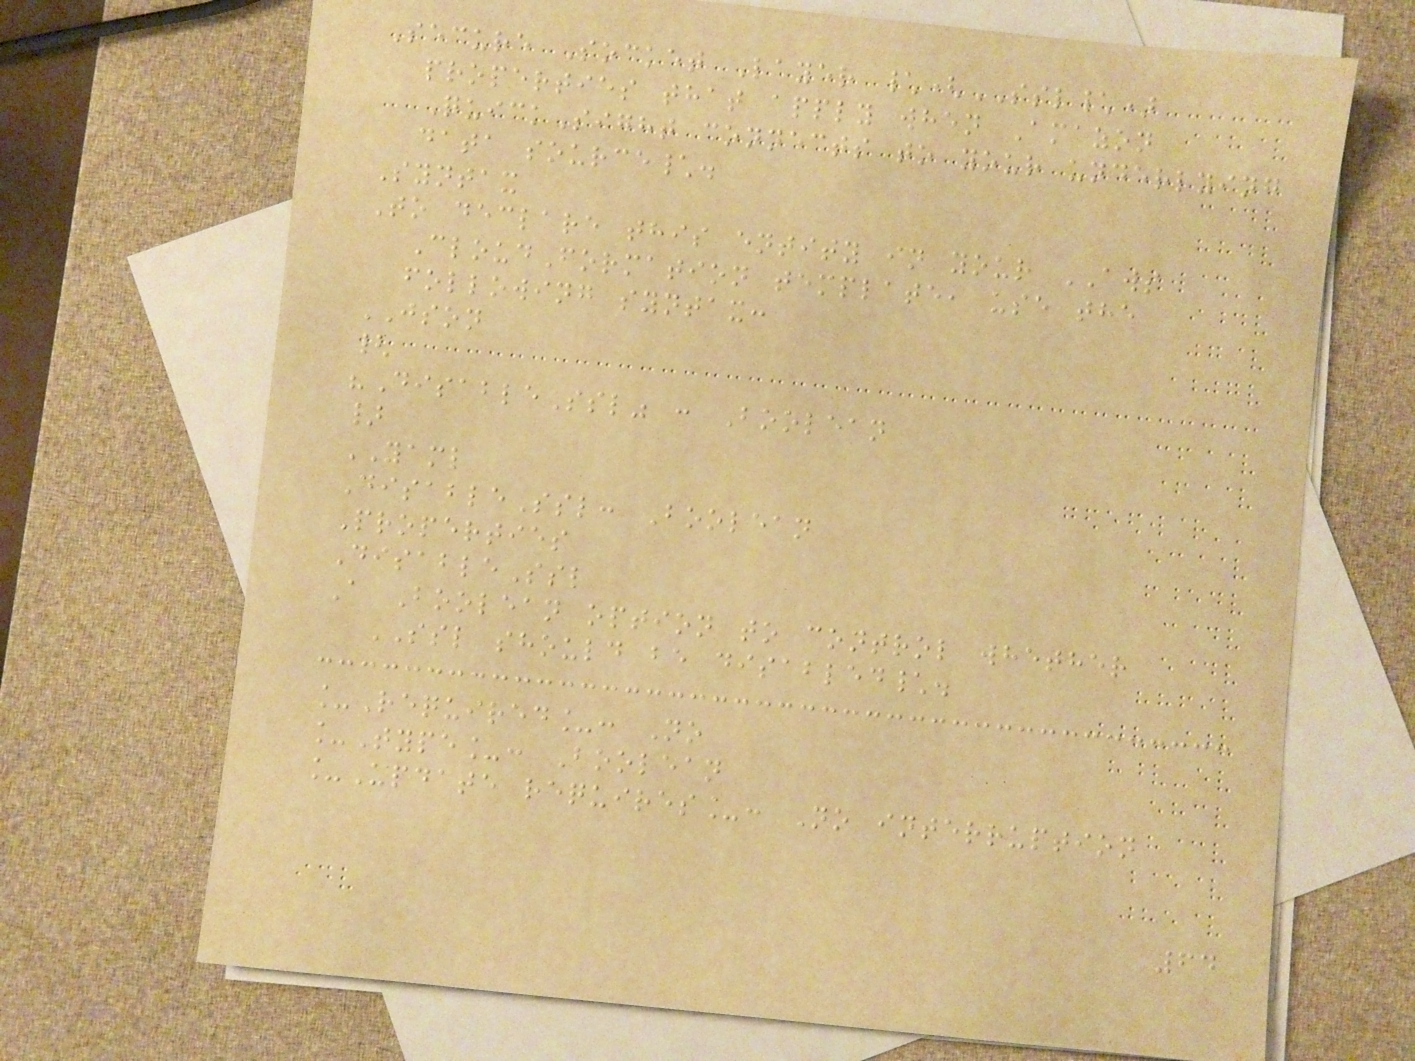Secure Socket Layer \(SSL\)
properties that apply when Amazon
QuickSight connects to your underlying
data source\.
Syntax
To declare this entity in your AWS
CloudFormation template, use the
following syntax:
JSON
{
"DisableSsl" : Boolean
}
YAML
DisableSsl: Boolean
Properties
DisableSsl
A Boolean option to control whether
SSL should be disabled\.
_Required_: No
_Type_: Boolean
_Update requires_: No interruption
64
